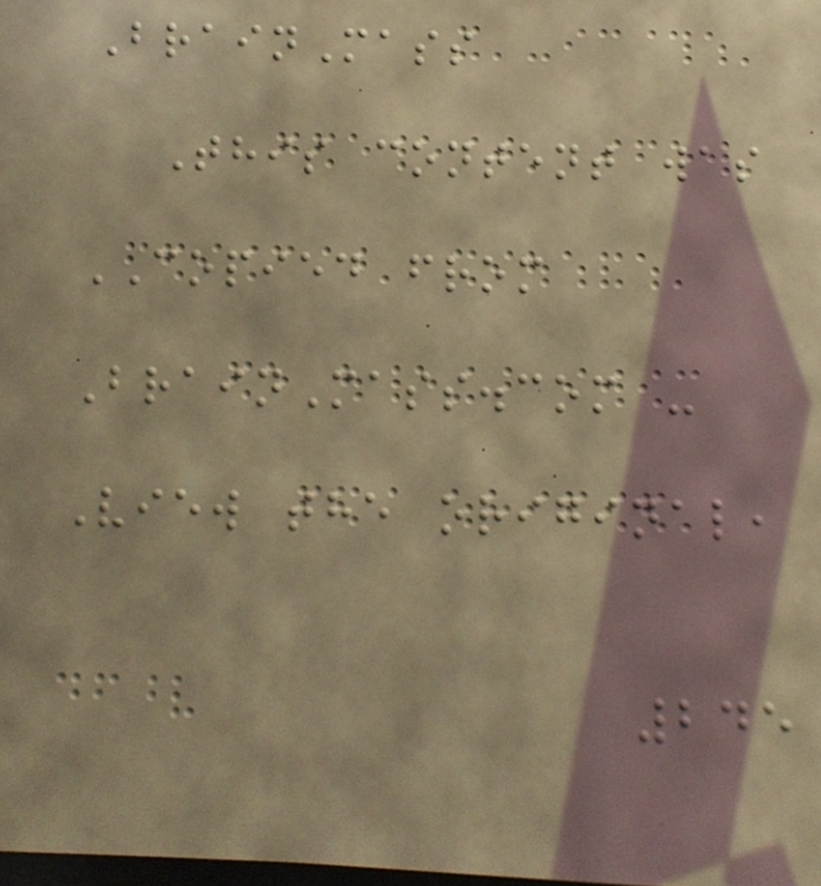BrainMass
This content was
COPIED from
BrainMass.com -
View the original,
245
